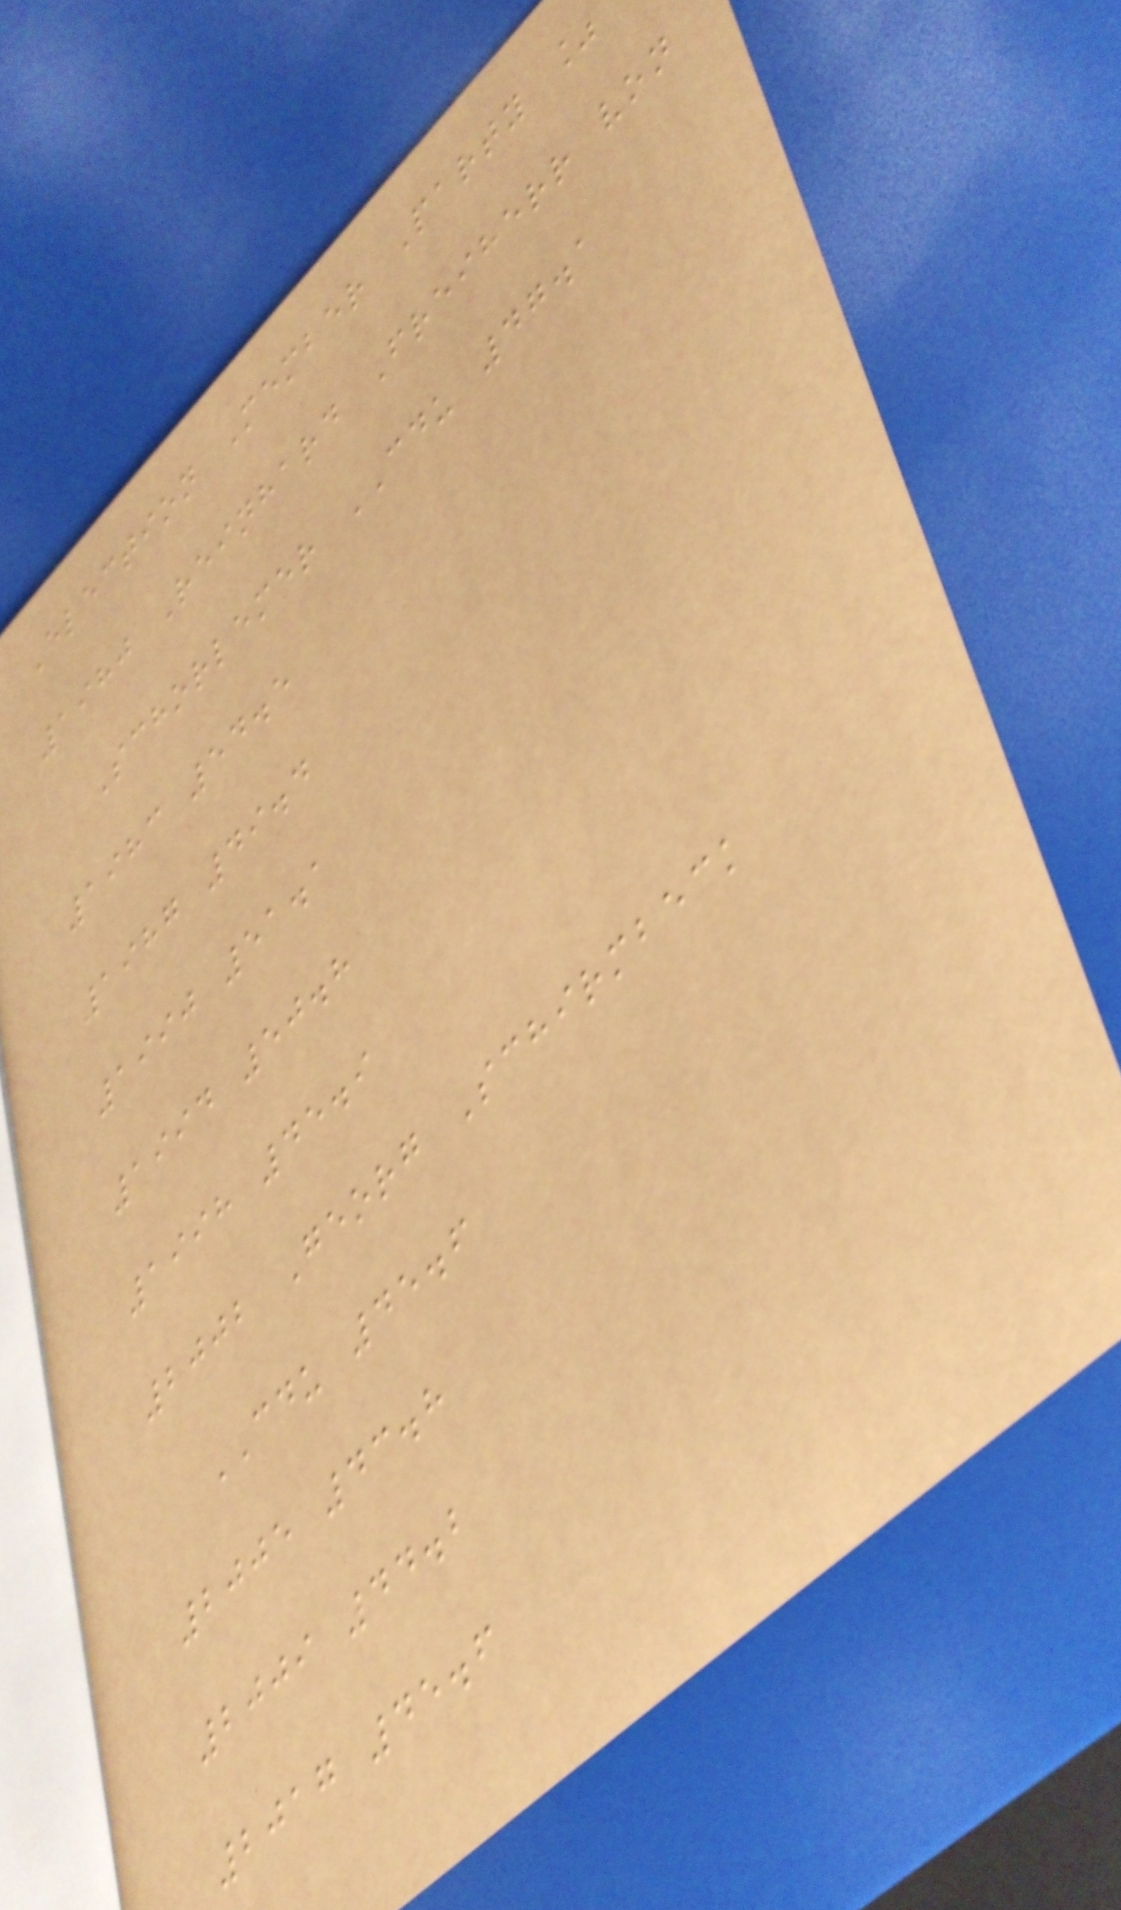Election Member Party %
1980 Reinhard Freiherr von
Schorlemer CDU 47.1
1983 54.5
1987 49.4
1990 51.1
1994 50.8
1998 45.9
2002 Georg Schirmbeck
CDU 45.6
2005 43.8
2009 44.2
2017 45.6
